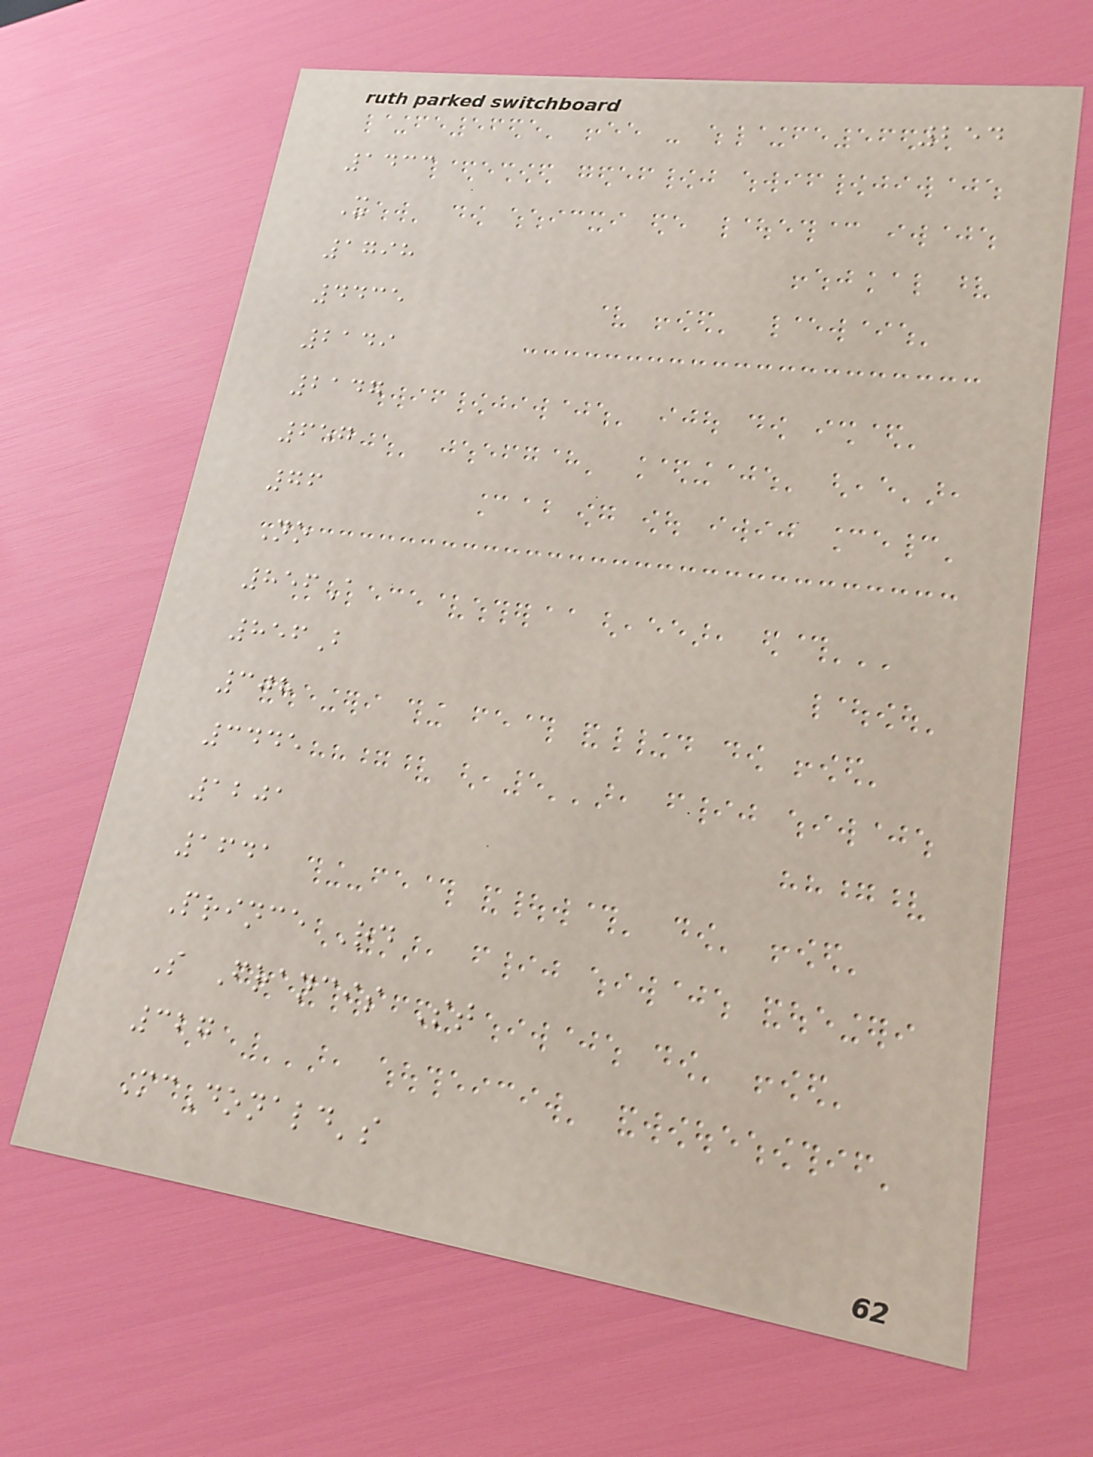254
1433
X
1798
4435
2149
2147
657
76
No
856A
856B
308
3445
1201
1641
Prince Rd
S Francis St
327
McDonald's
